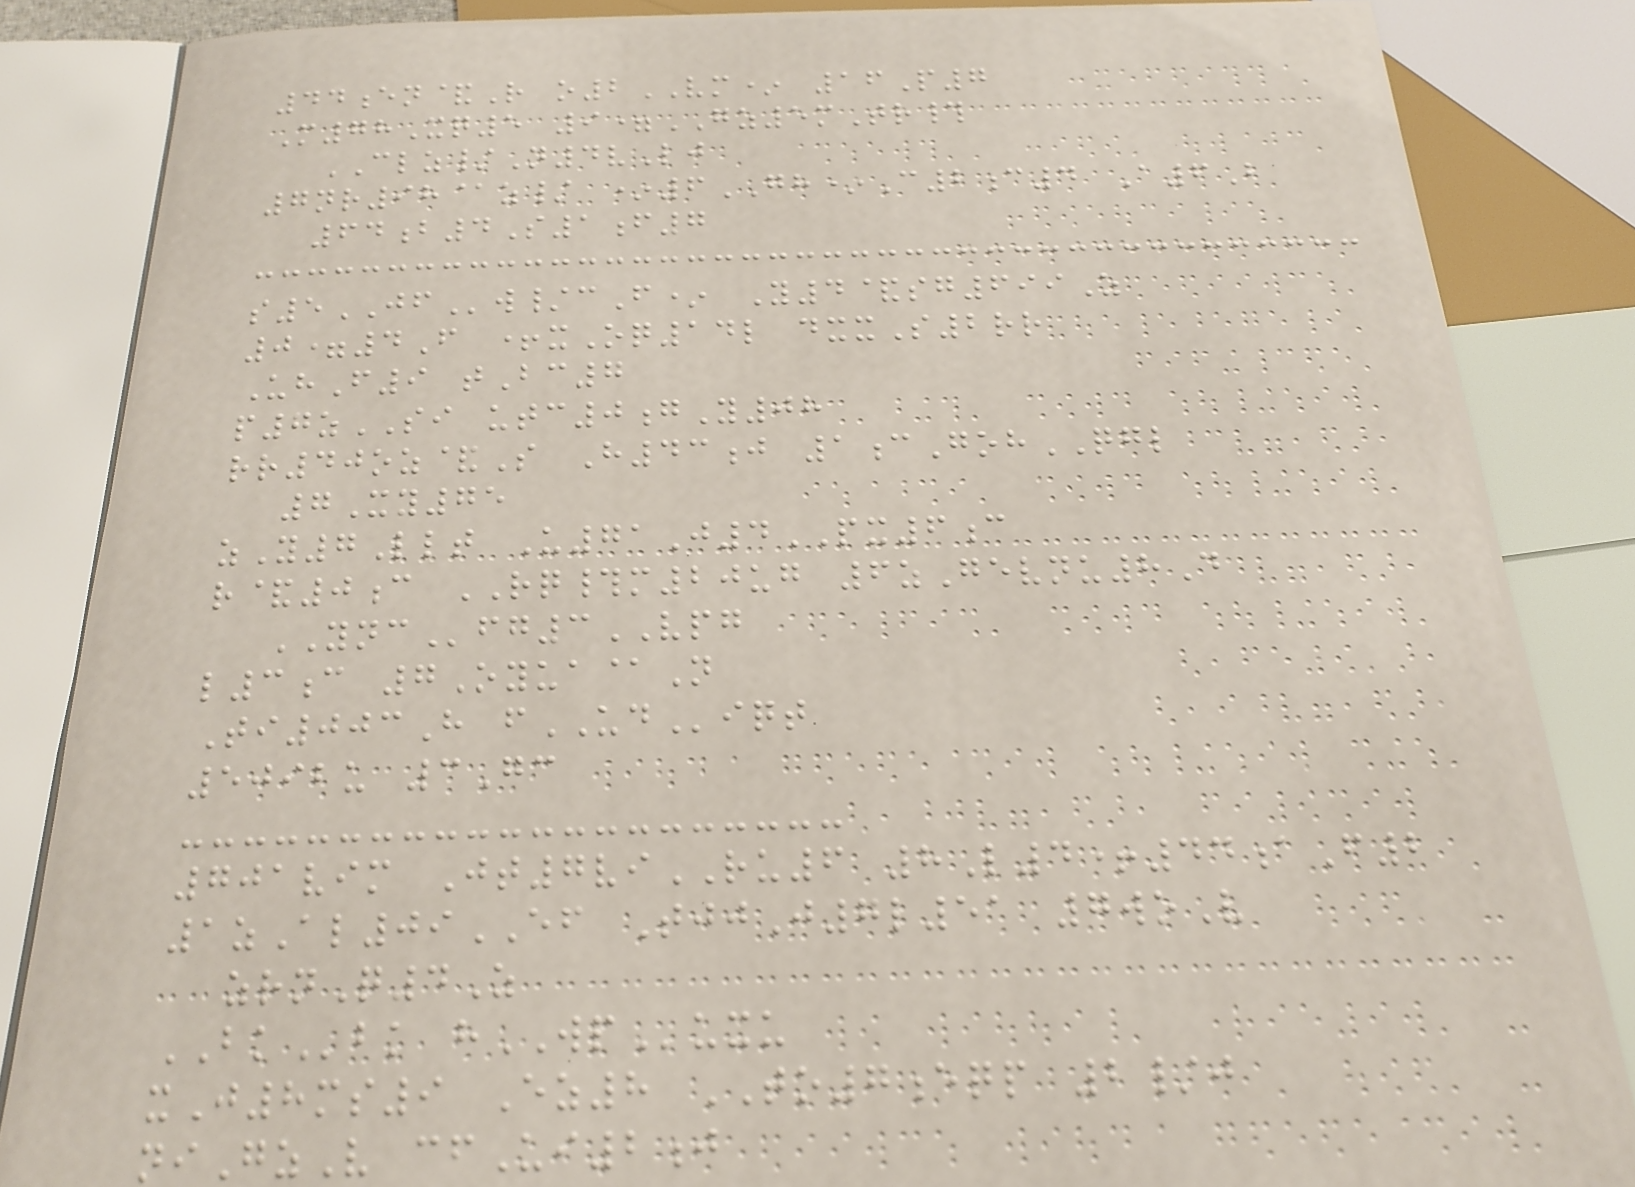44en&R o2VM* 16P7
M78Xq5 9=GZ5mTr#
CLZ/N4vLj
7nr98@z/ *6GH*C2c4 A6B
64b4S1f7
s5JFw/cF* Y4&sg699Z
0=4F +xOq14l dxxS2rr
UhF9 tBc7
p7zSI utc0gY08
rr40oz&S H43j 1cGohQGL
7Xy75
zY7Llt U71J4PX6c
r&0c RQ#m20ug 6zGevnu8D
YNCfg3VPG
l3c 7Oyua@N
Ti003H fUDiqt
5092u 3Gc
701vim Jt7viRU6 8L4+44aF2
1zAl09EF TjjJ7l51 7woV
zrnQ4Z
BKbk hWPuxu
xJ8ms9 Ez8 TO7eqp 2/j
niGzV cfUi2j
